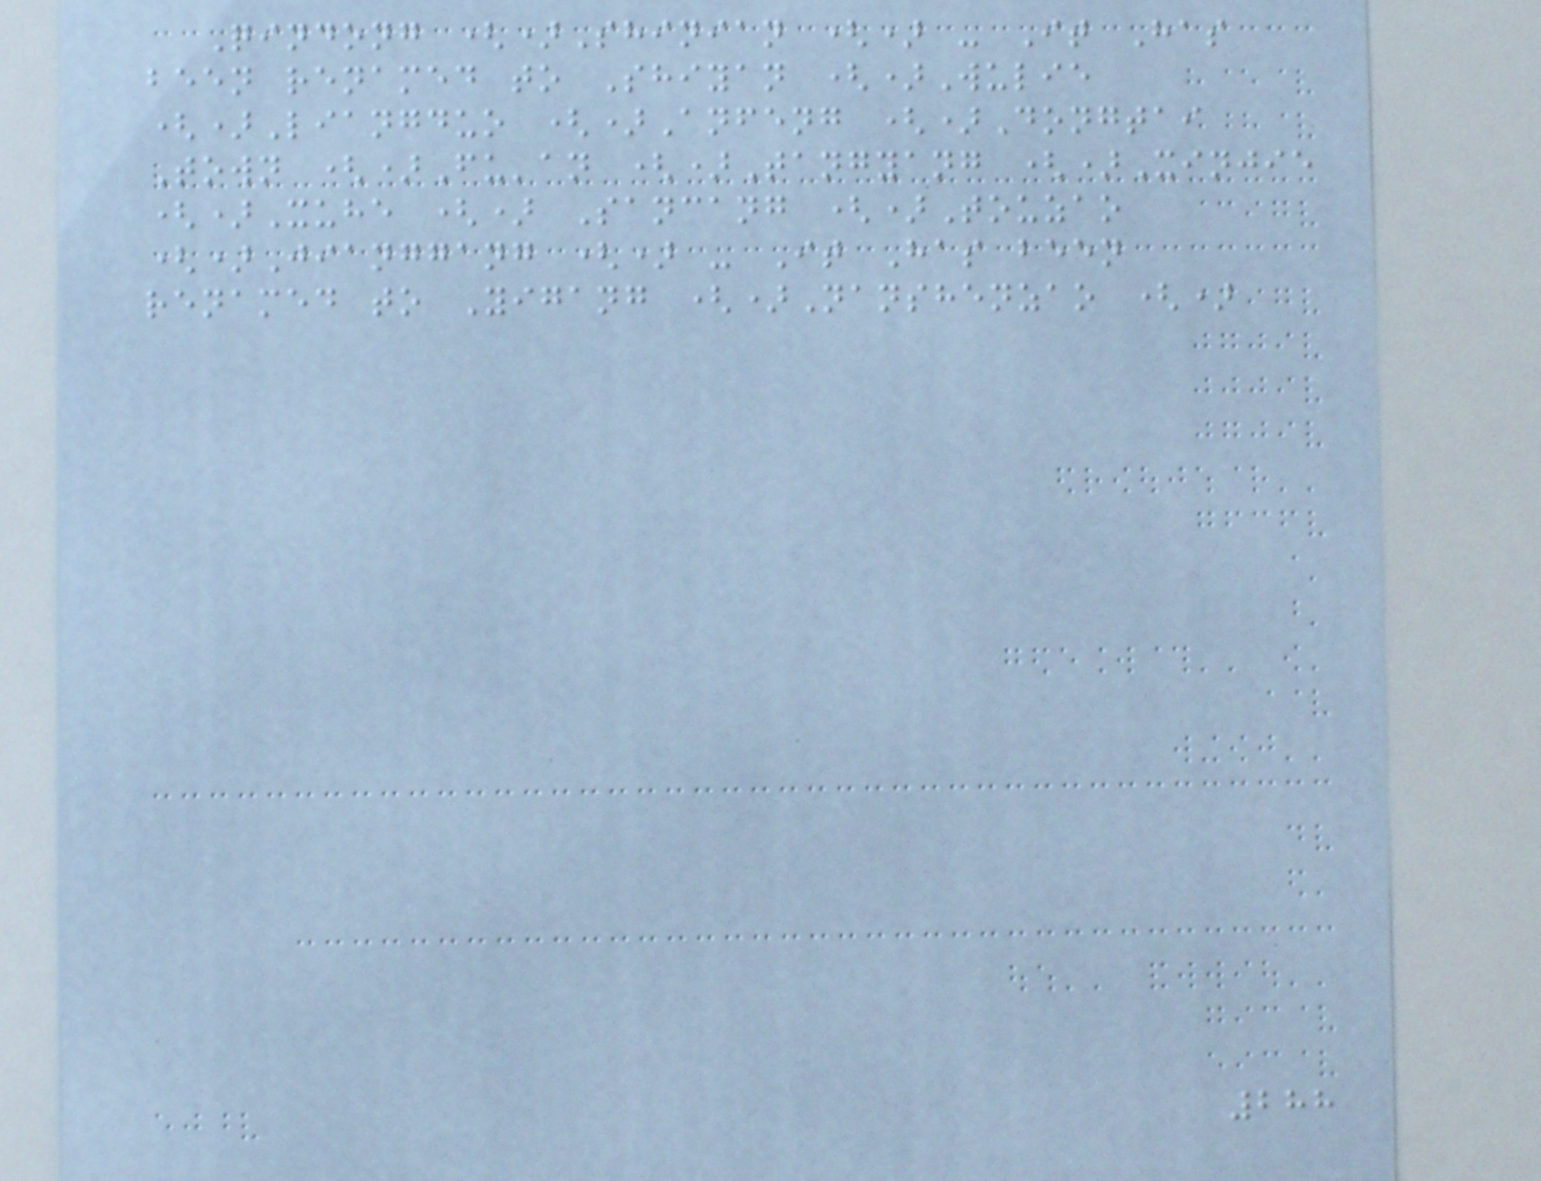Qindong ()Shinian () - It Has
been renamed to Shiyan ()Wulie
()Liangduo ()Anfeng ()Dongtai
Town ()Fu'an ()Tangyang ()Xinjie
()Xuhe () Sancang ()Touzao
()Jianggang () - It Has been
renamed to Yigang ()Nanshenzao ()
288
